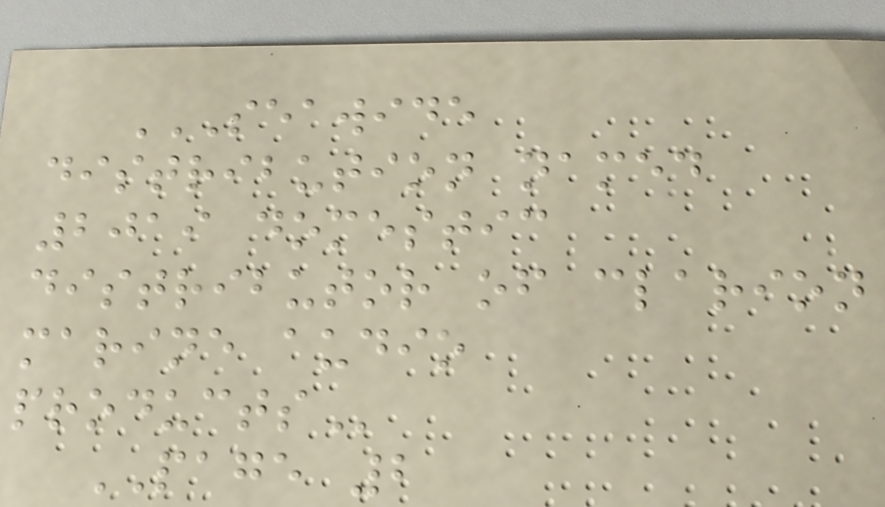SEAWIDE
DISTRIBUTION NAMED
2019 DOMESTIC
DISTRIBUTOR OF CLARION
MARINE AUDIO
PRODUCTS
PAGE 2
